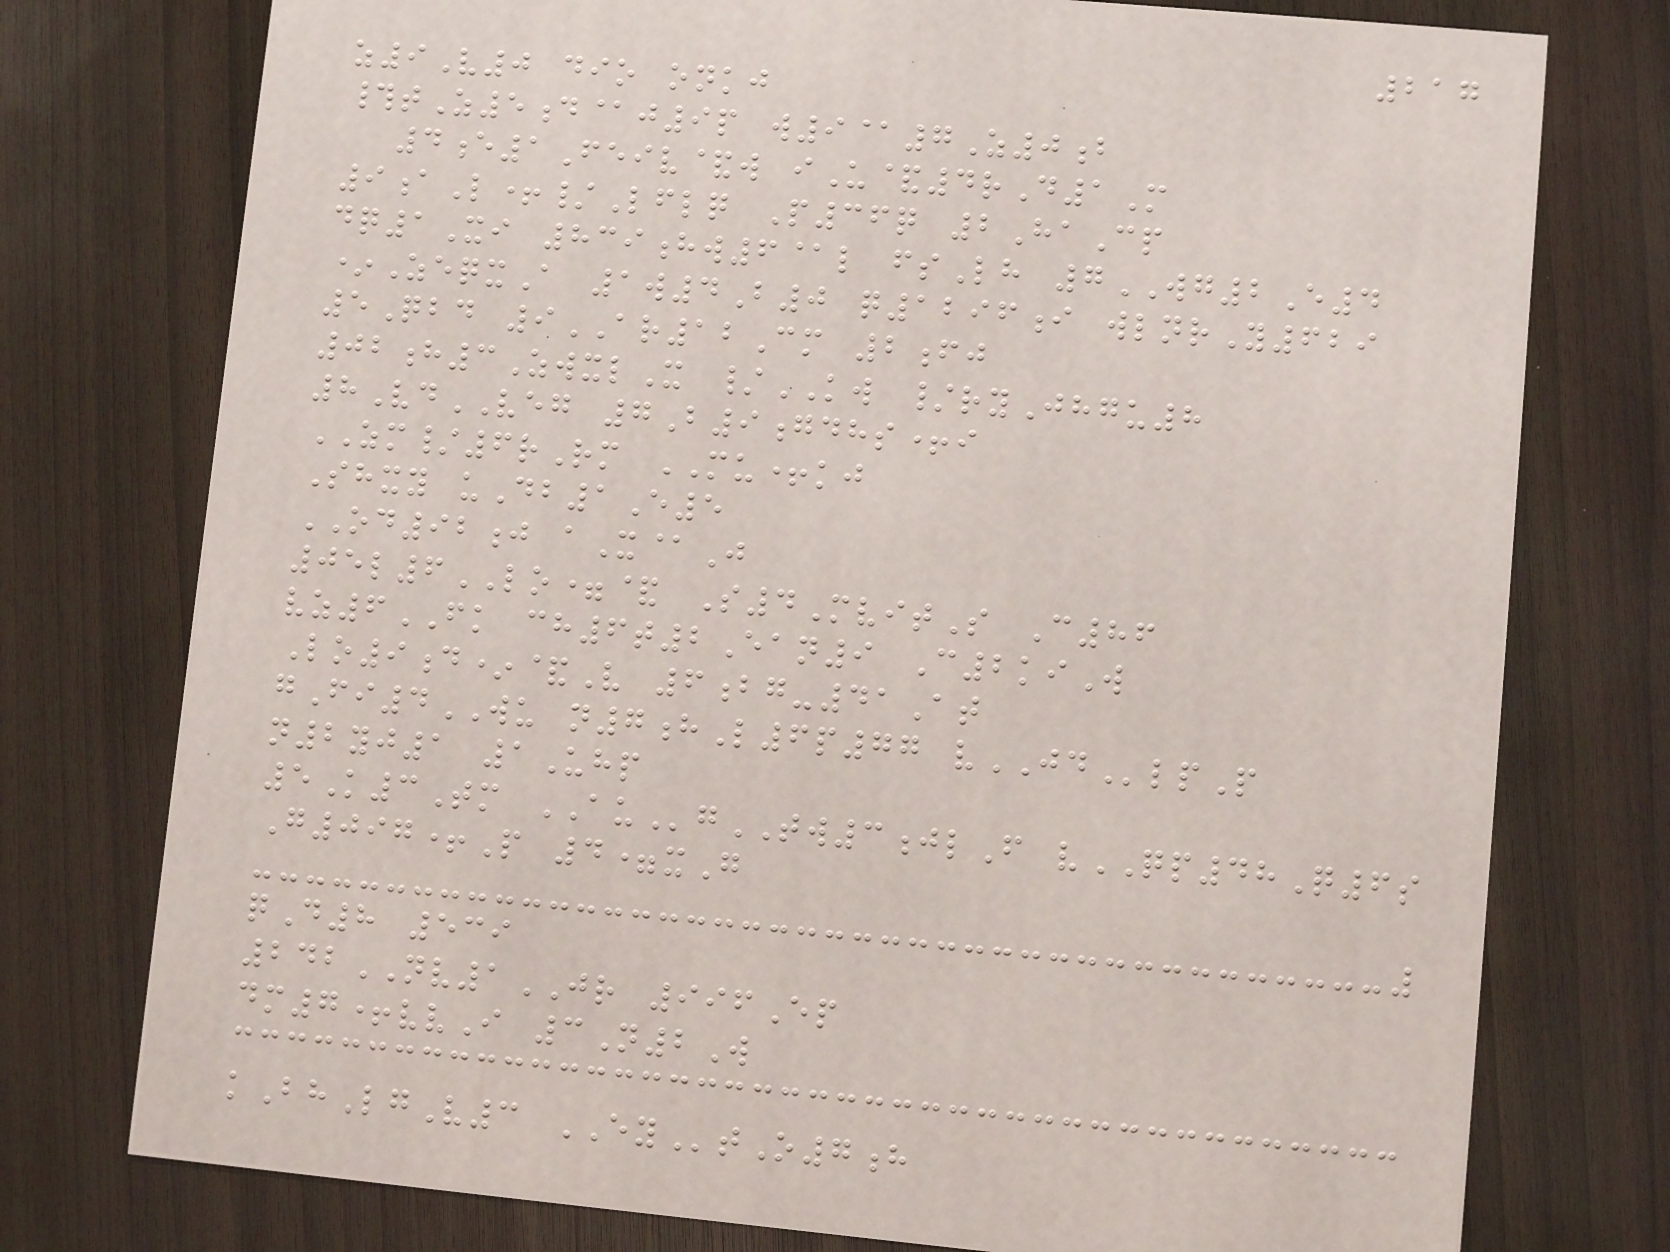217
z9V0 dio onkj
#tZ5d@j9p w9@7Z0b
4e1Feiv&w iU&4rD1M
9aL+/Lflq P36q 2HaCp
dq1Xi 839hw6@l fsLh 7WG2E4
*ZeqxA 1w4B0 q1296i wlnrY629
5Qbd 9AR12Cm 2fj
02h3ZwxlX /KW /ryJhgu8
8VdVEG 7B9gdhs+i
ZM/6rRm MU+kj
Shxy uDb1E5
OD92j aX@J
05l6LO=& S4MvitS C86
vz6FK ch6t2Ean9 C2kiW
Lo9d*&V 6bg-41At
gFi4WU n7hL6p77 vJDlpP
n2yj1 1Uhp
5K3Tm AUgTW3jlF vQP48Q6s
G097+P 4=xG
qD8 539
242NV1JR 996Ep
dm7+vvI 3N2W
kBhLgV3 EYtO7h
